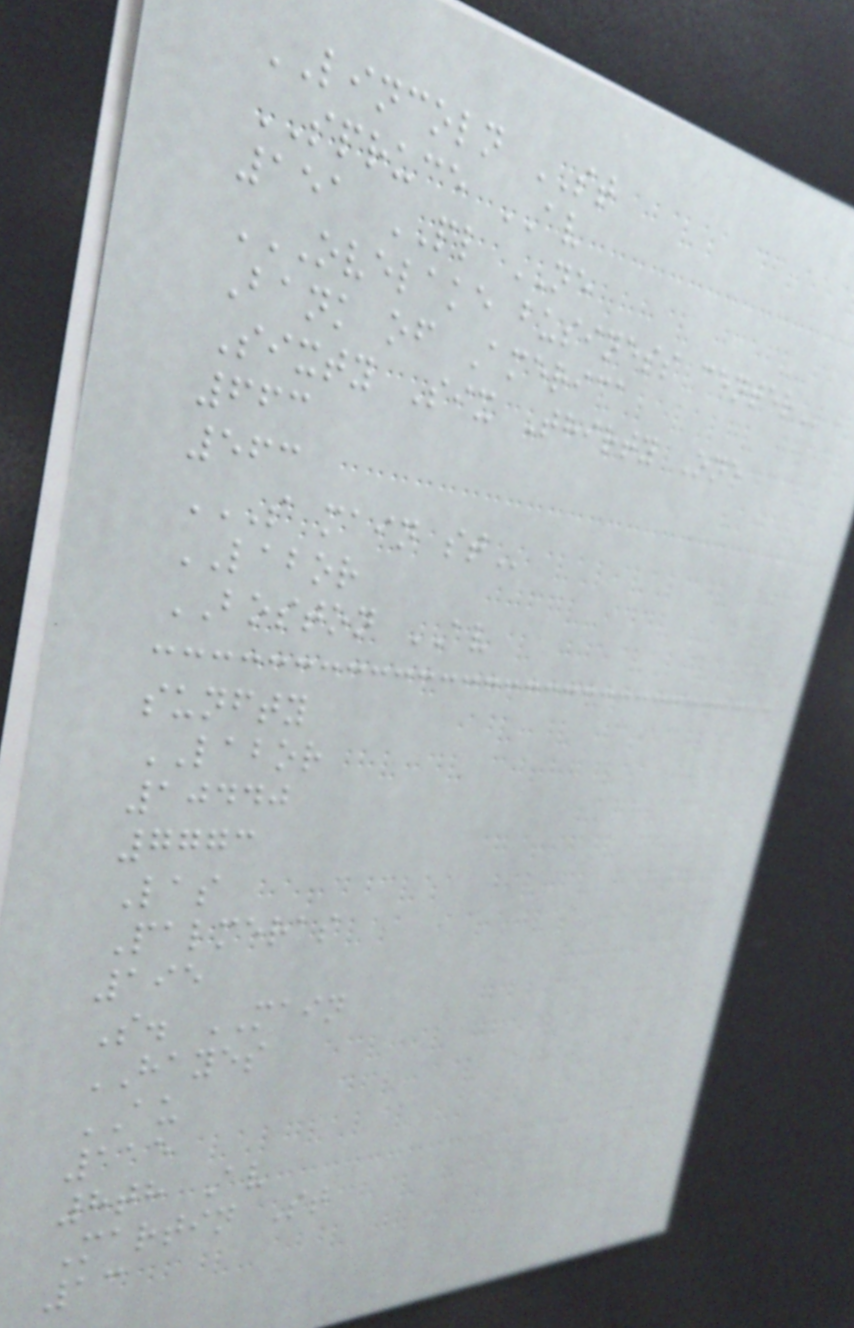LINCOLN ST
SPRUCE AV
151 PL NE
OVELAKE BUSINESS CENTER
Bank of America
Sixty Six Thirty One
663
563
S MAIN ST
LABOR
BOSTON AV
sunfty
LABOR
10440
7773
Las
Palmeras
195
S. MAIN
HAYES
AU
115
8th Av
Martin St
13
